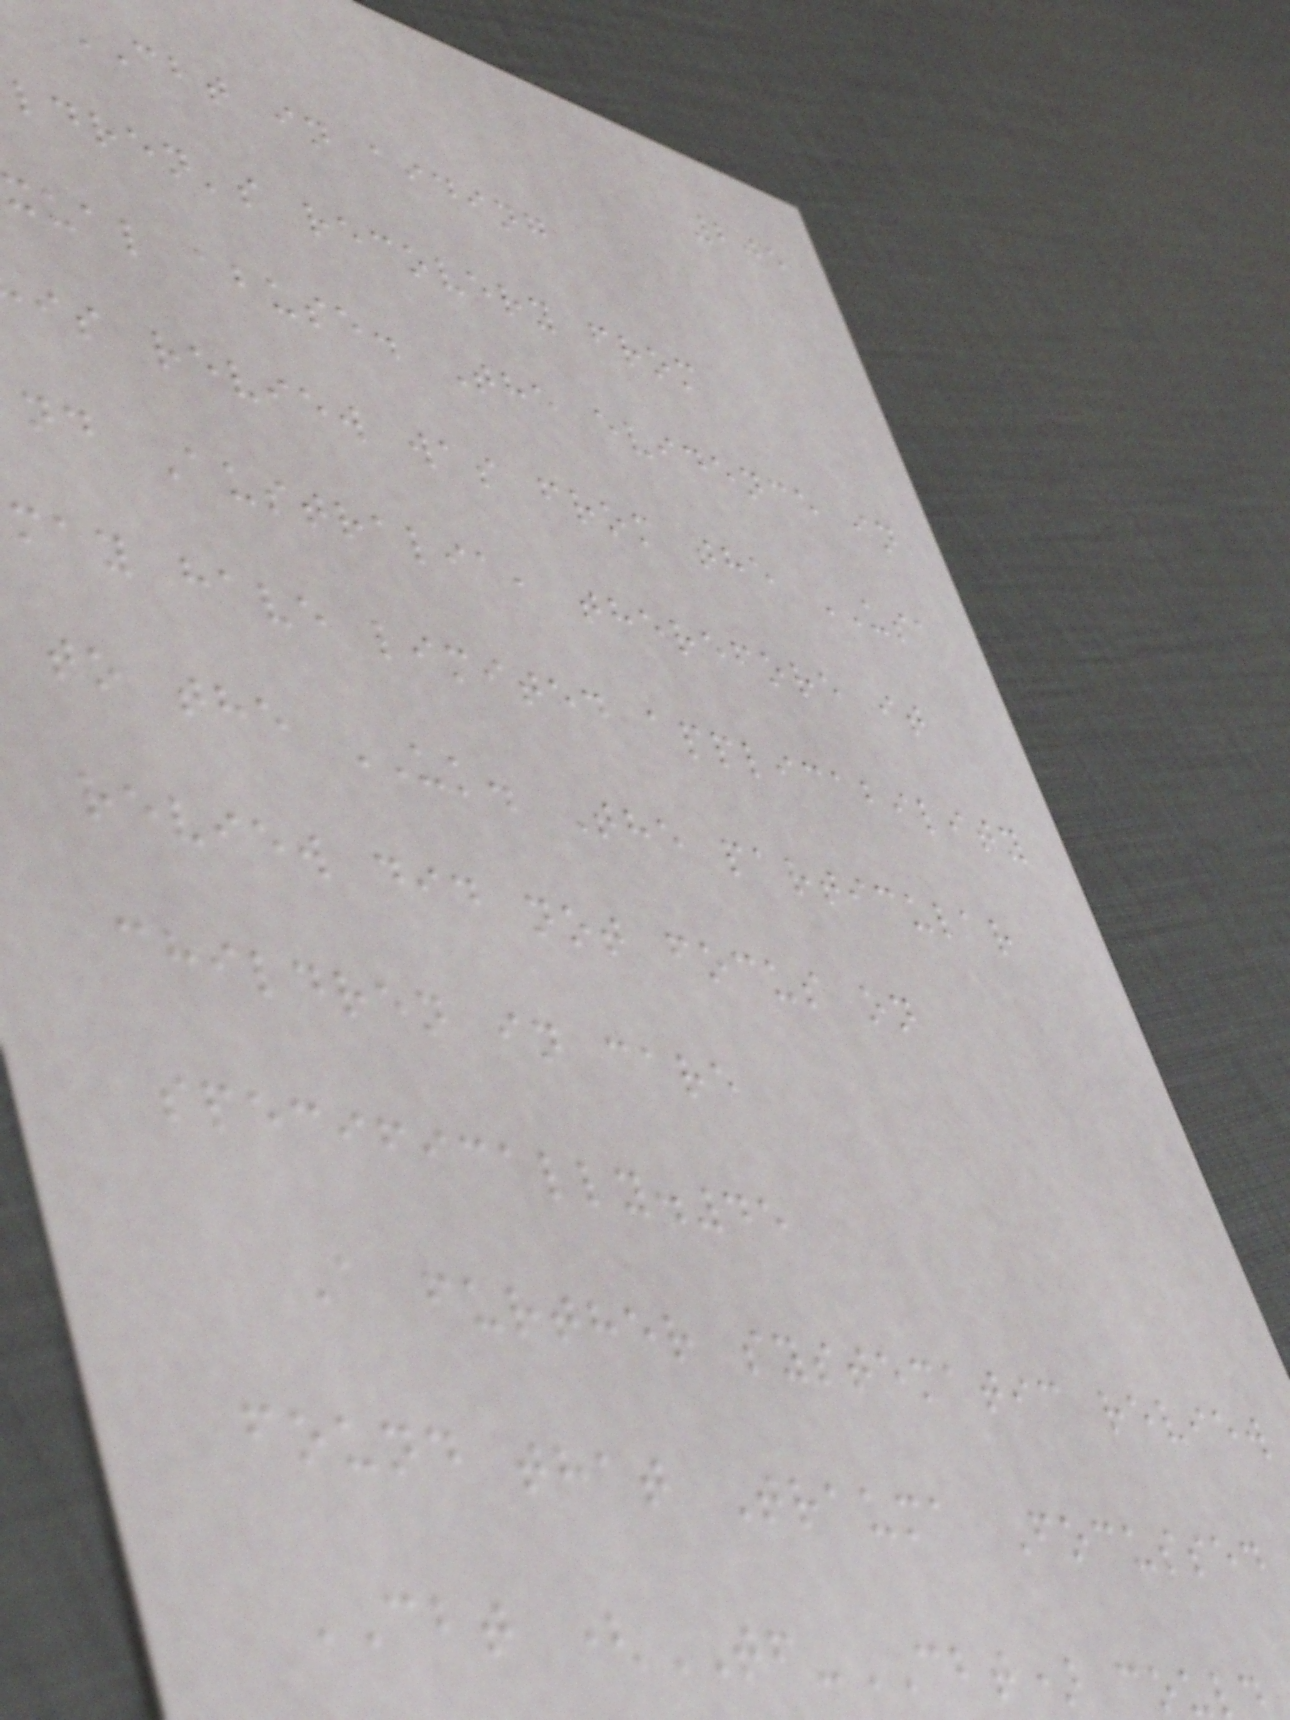205
CBT in aiding
ldren's recovery from
ual abuse. The evidence in
is review was from the USA
nd Australia, therefore it
may have limited applicability
to the UK. The particular
review did not focus on
children in care
specifically.45
A further systematic review
found that Trauma Focussed
CBT (TF-CBT) coul
